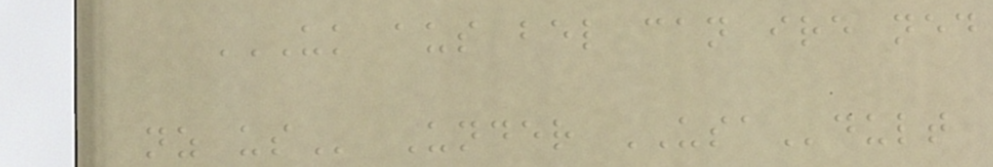UK AUS BEL CAN IRE NED
NZ US Under USAdult
